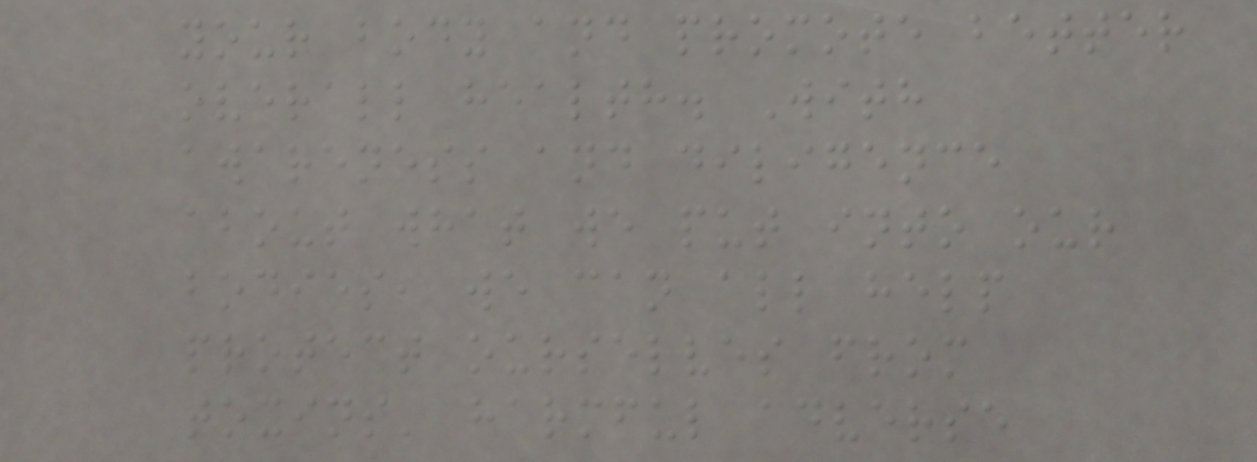your body and promote better
overall health. With
awareness and diligence
about what we put into our
bodies, we can all help
protect ourselves from
toxins' harmful adverse
